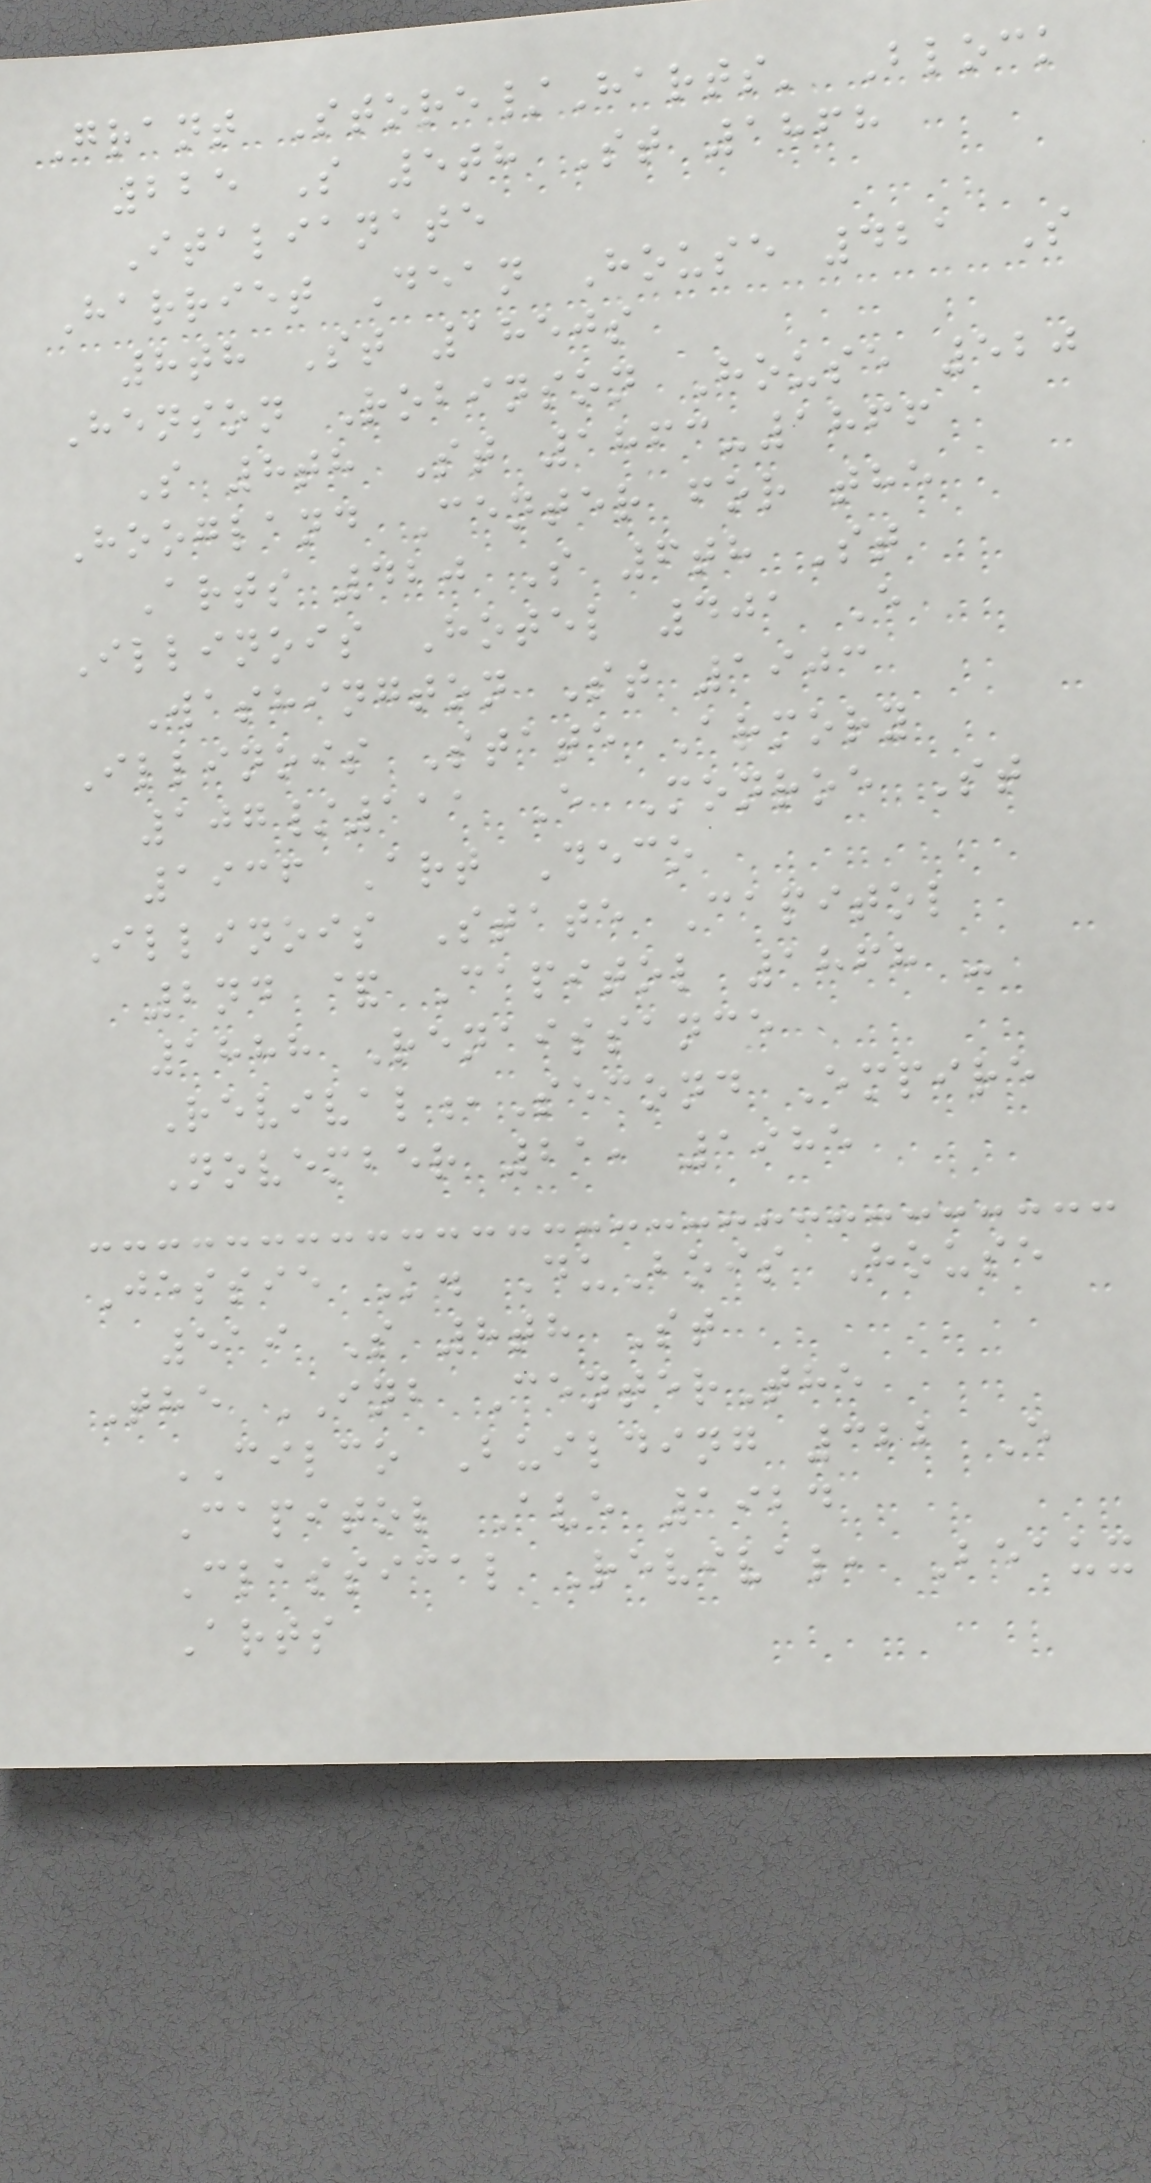Grant Store/Harts' Block
225 S 5th St 1868
Italianate
Harriet Dean House 421 S
8th St 1850s
Henson Robinson House 520
S 8th St 1863-1866
Hoogland Center for the
Arts 420 S 6th St
Illinois Hotel 401 E
Washington St 1903
Illinois State Armory
107/111 E Monroe St
1936 Art Deco
Illinois State Capitol
2nd & Capitol 1868 -
1888 Renaissance
Revival,Second Empire
November 21, 1985
Jessie K. DuBois House
519 S 8th St
The INB CenterThe
CILCO Building 322 E
Capitol Ave 1924
Classical Revival, Beaux
Arts
